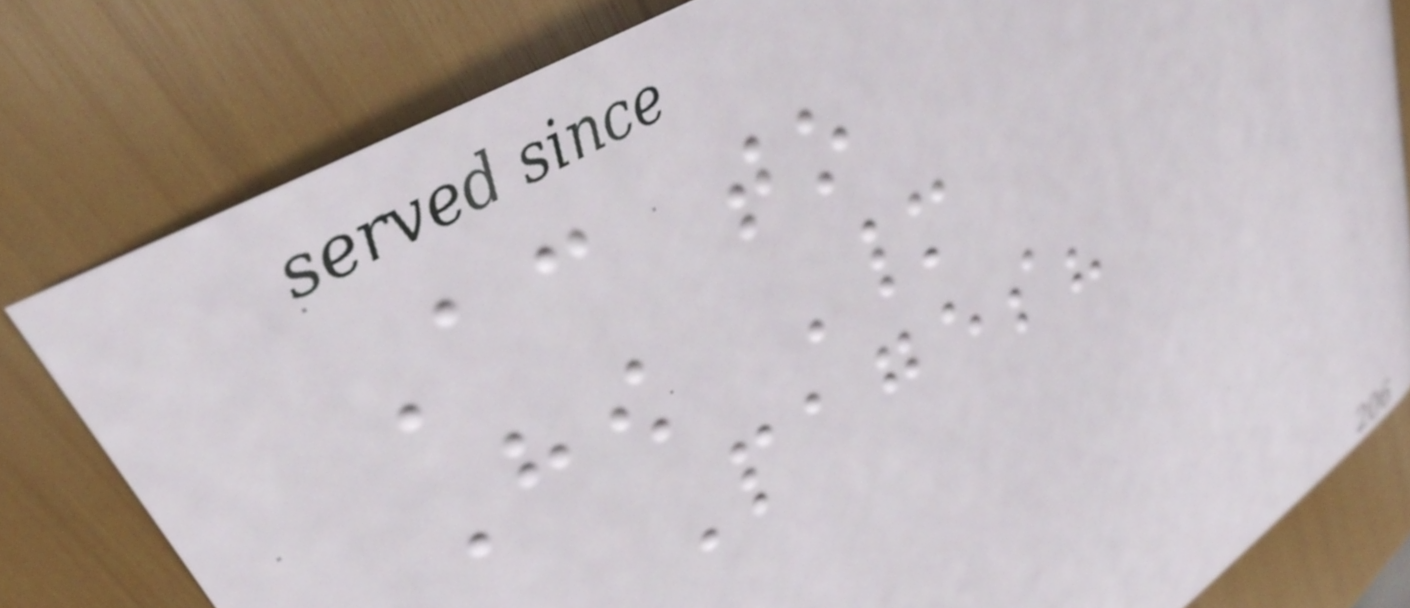According to
How Many
Pages?
